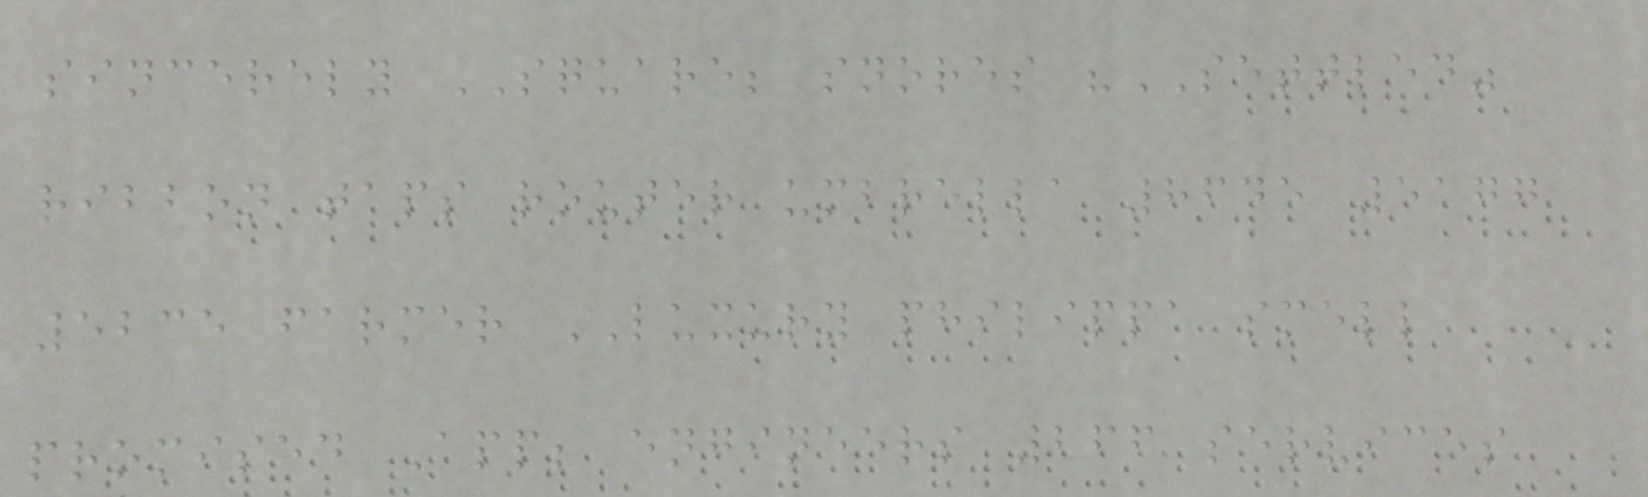sincerely SQUARE; snores "SETTLED"
ribbon taps router umbrella 8645 5177
5235 farmer LUXURY philippa smell
promised App; engineers 266 services
